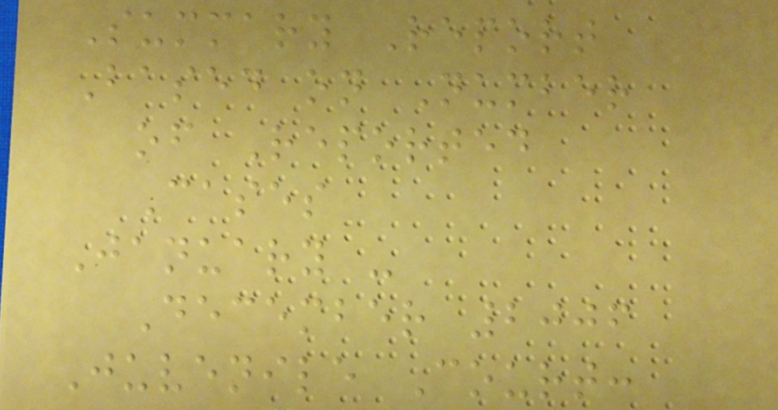Summary Report
Based on Number
of Reported
Cases
January -
December 2006
Juvenile Court:
